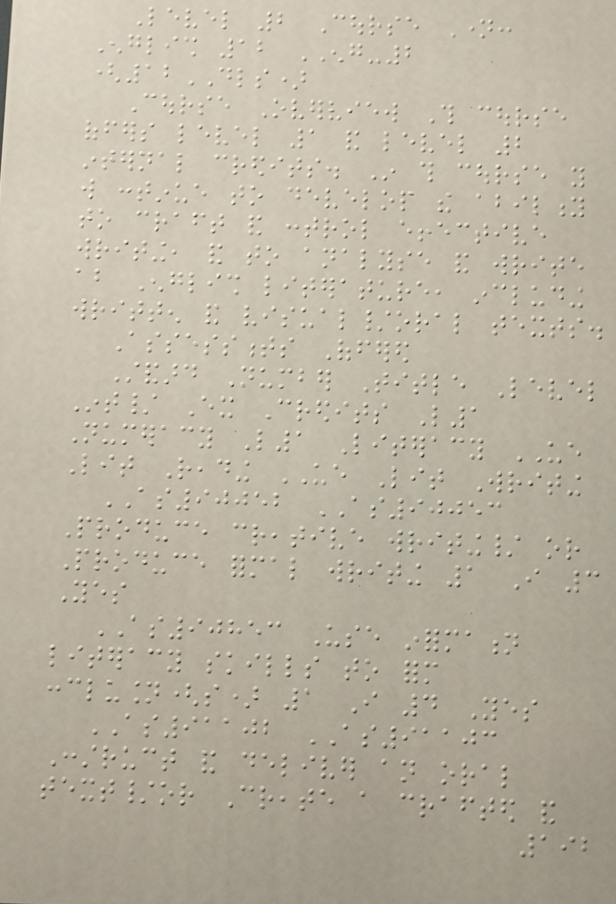Level 2 Course Name:
English 12 ENG-2
(12DLS)
Course Overview This course
offers level 1 and level 2
internal credits. In this course you
will continue to develop the ability
to craft and control effective
writing, and to analyse and write
about English literature, including
written and visual/oral texts.
Assessments Offered
Standard Number Title Level
Int/ Ex Credits L1
Numeracy L1 Literacy UE
Lit Reading UE Lit Writing
AS90052 AS90053
Produce creative writing/ or
Produce formal writing 1 I 3
Yes
AS90853 Use information
literacy skills to form
conclusion(s) 1 I 4 Yes
AS91102 AS91103
Construct and deliver an oral
text/or Create a crafted and
192
